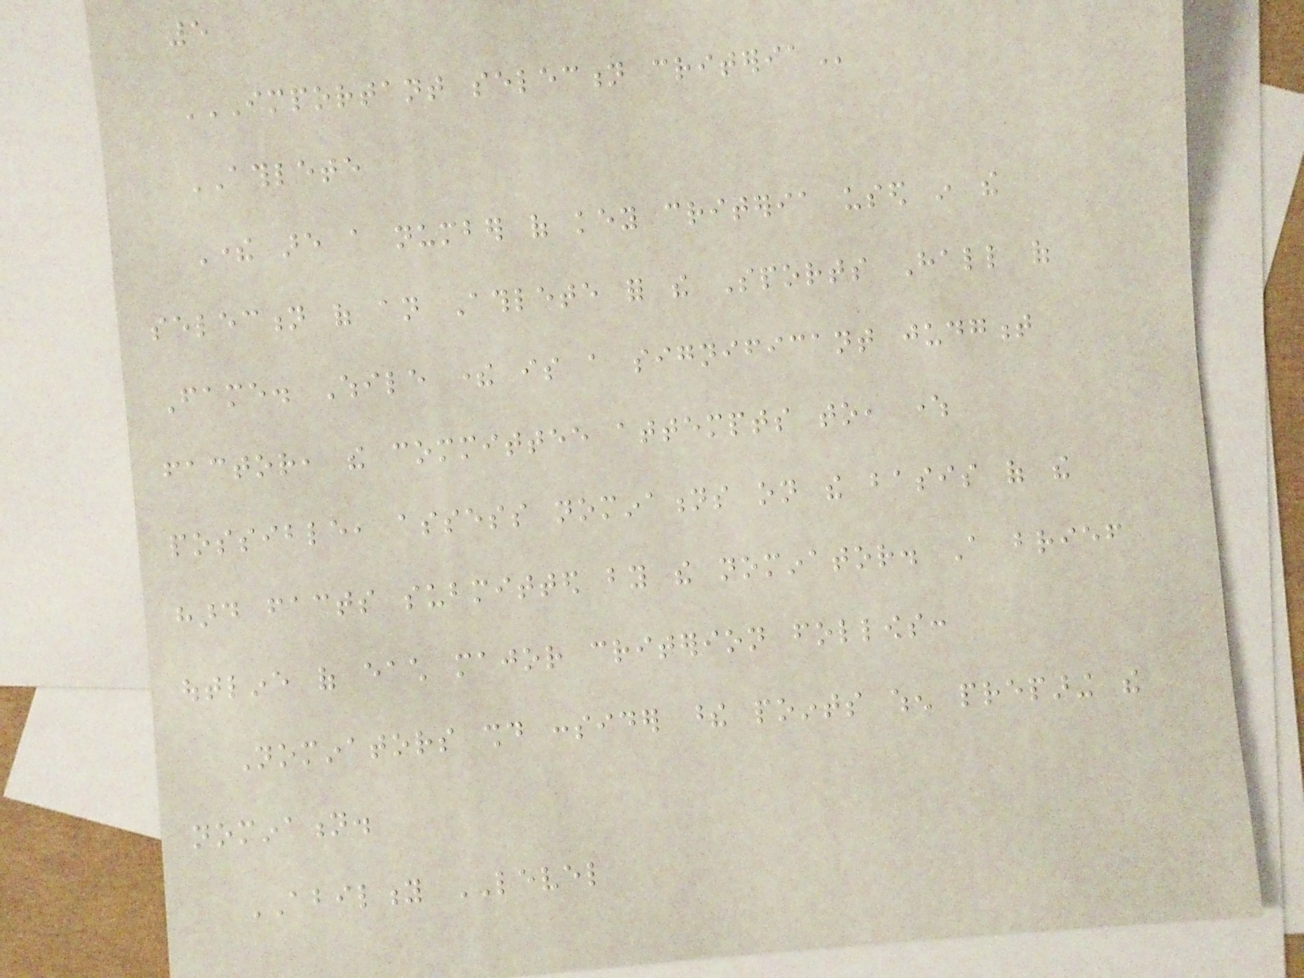5
IMPORTANT SELECTION CRITERIA
ATHLETE
There are a number of key criteria used in the
selection of an Athlete for the Sports Hall of
Fame. While there is a significant judgment
factor, the committee attempts to, where
possible, assess nominations on the basis of the
hard facts submitted by the nominator. A brief
outline of each major criterion follows:
Nominators should consider these points when preparing the
nomination.
ABILITY LEVEL
